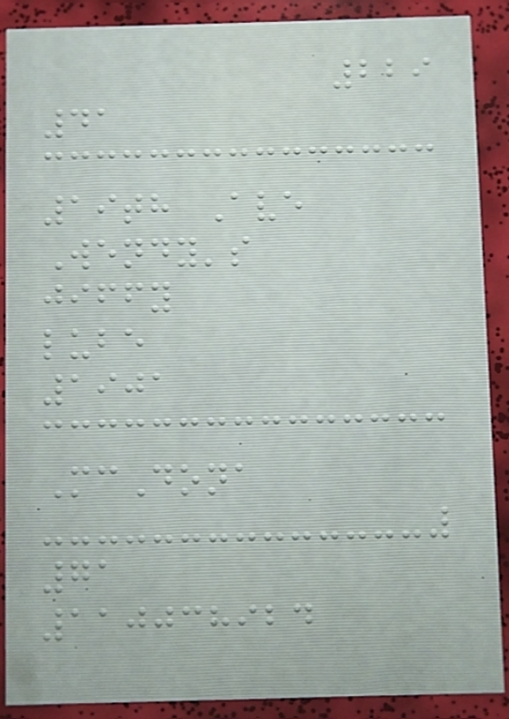229
41
19th Ave
Wendy's
jiffy
lube
1901
McDona
71
110038924
